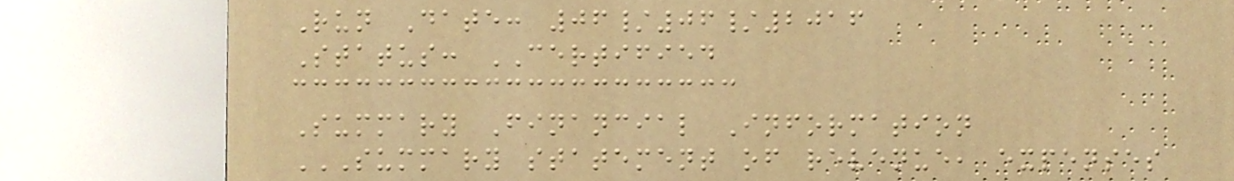Run Date: 06/06/2016
Status: CERTIFIED
Summary Financial Information
SUMMARY STATEMENT OF REVENUE, EXPENSES
